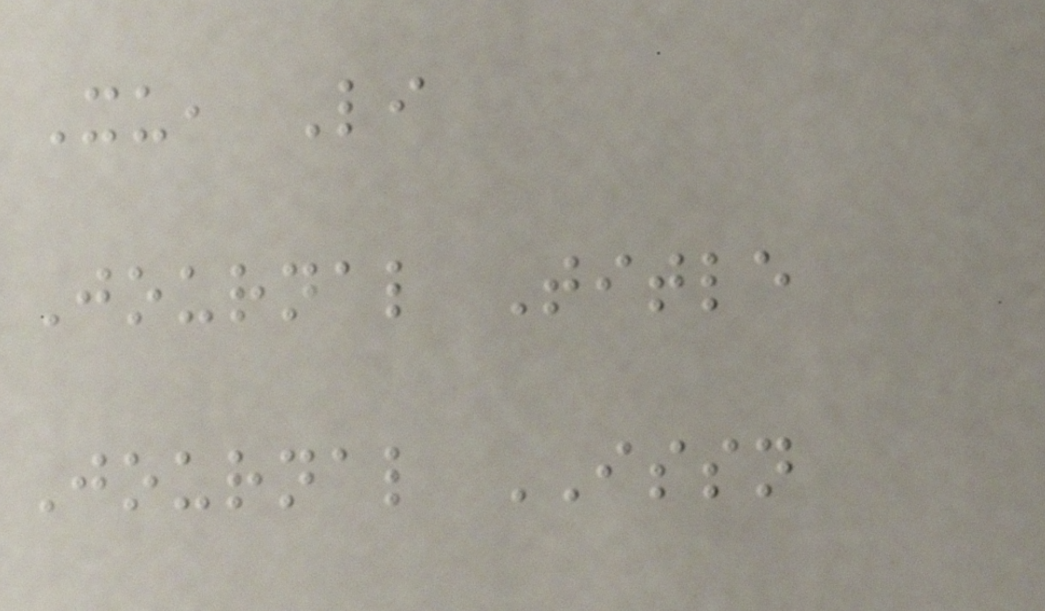Xu, Li
Journal Title
Journal ISSN
